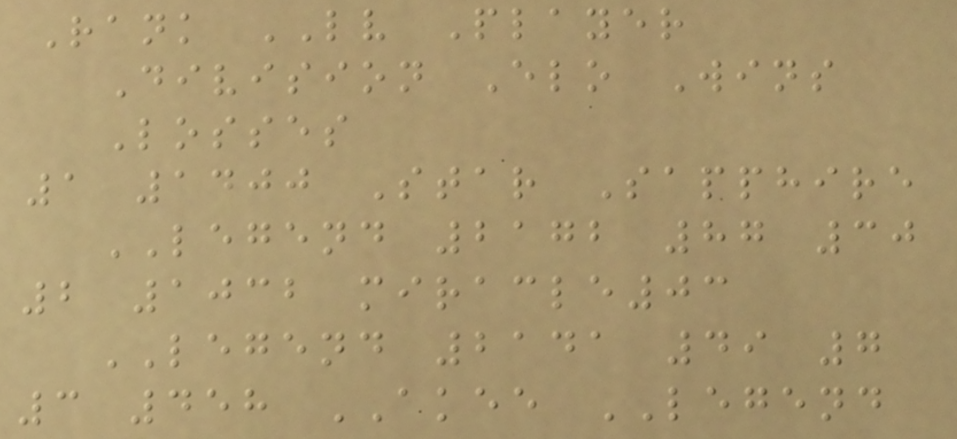Rank LV Player
Division Elo Wins
Losses
1 1400 Star Sapphire
LEGEND 2172 87 30
2 1032 miracle03
LEGEND 2141 49 7
3 458 AKEE LEGEND
